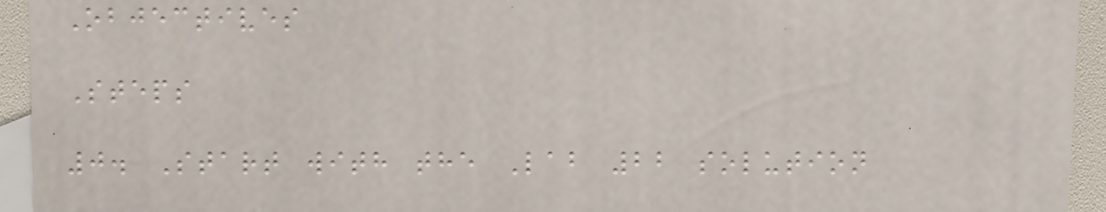Objectives
Steps
0. Start with the Lab 22 solution
